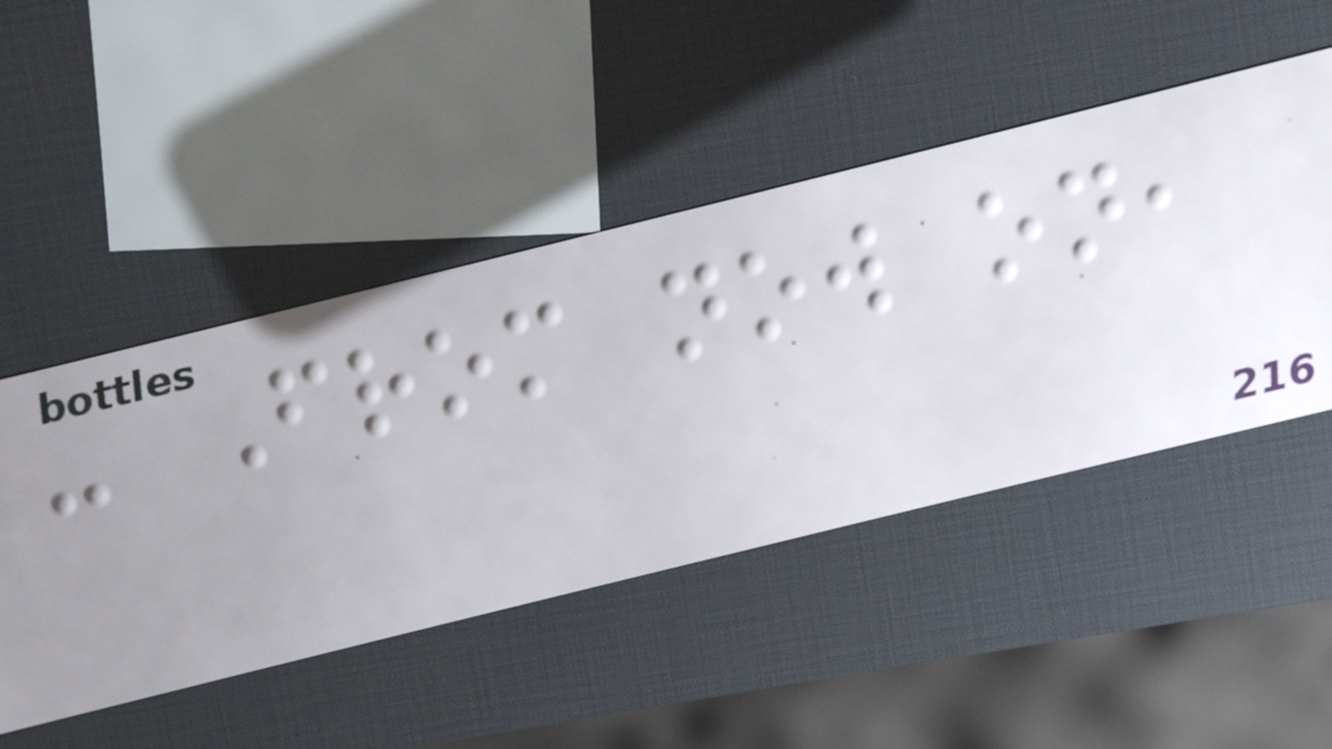- From now on,
